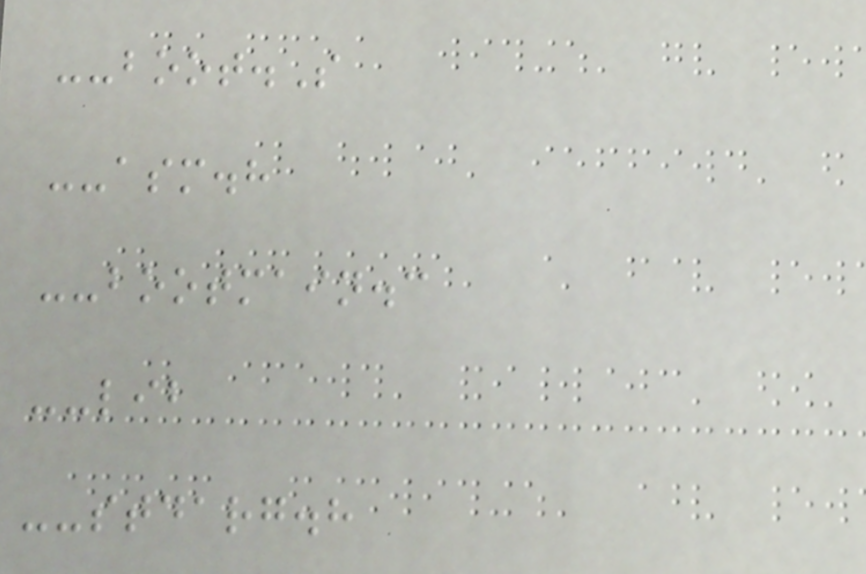--boot.S
--asm.h
--bootmain.c
--lib
--stdarg.h
